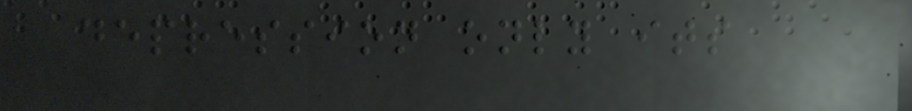depression only its
